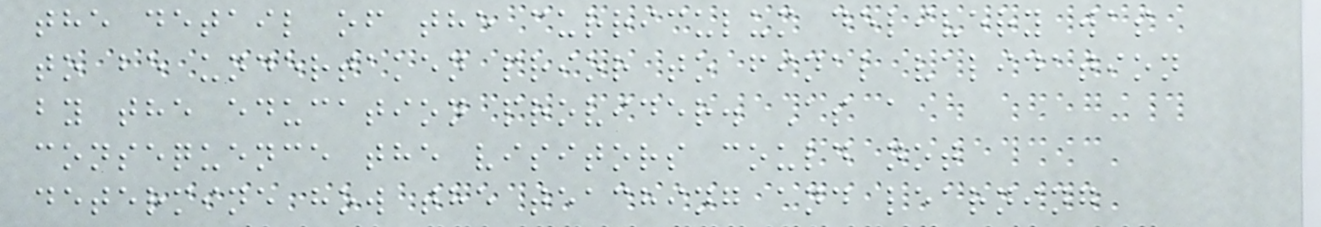the detail of the curriculum delivery was
to be undertaken prior to final validation
by the education provider. As a
consequence the visitors could not
determine how the teaching and learning
